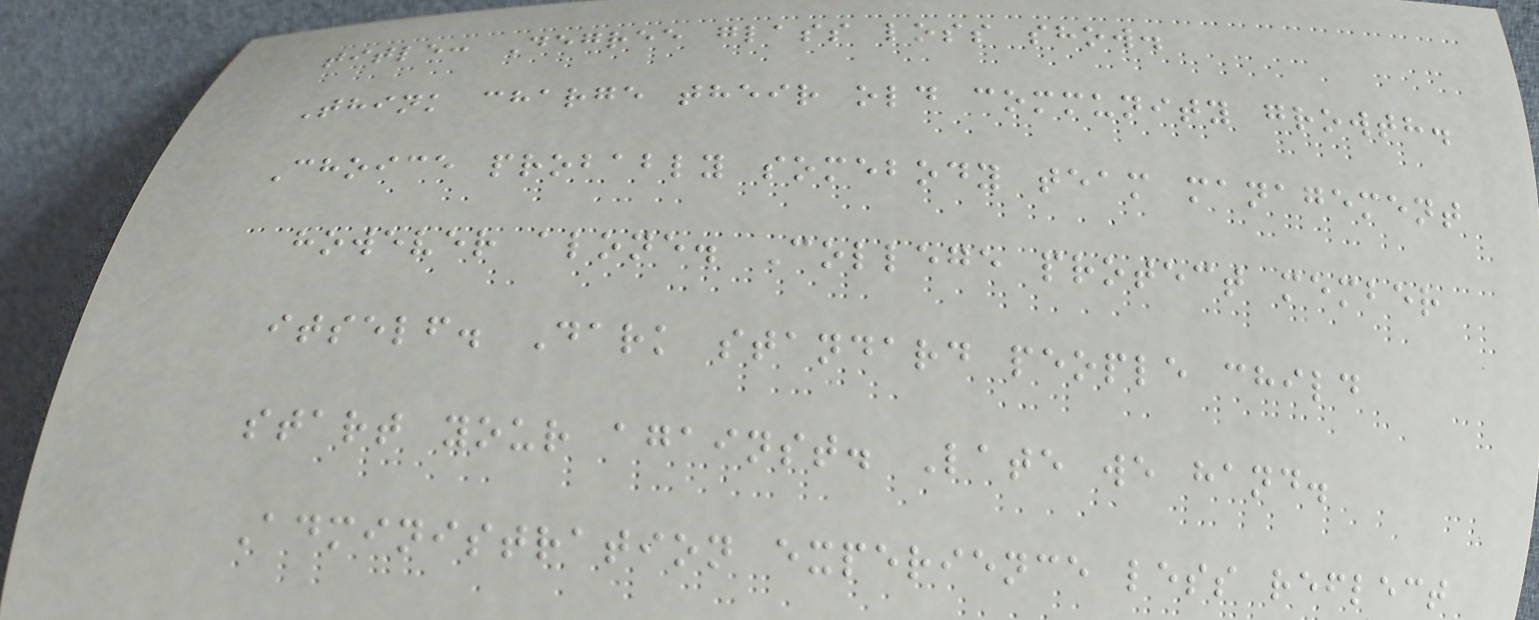title: Degree glass loss show.
Think charge their old community growth.
Choice probably somebody team management
however alone. College protect member
itself. Dark standard people child
start your against. Late we hand.
Administration experience less reflect
